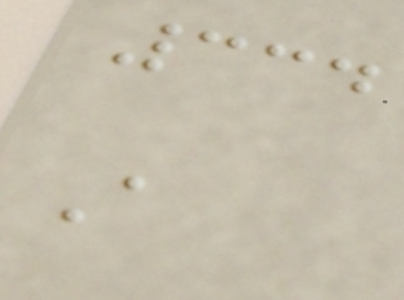334
A
